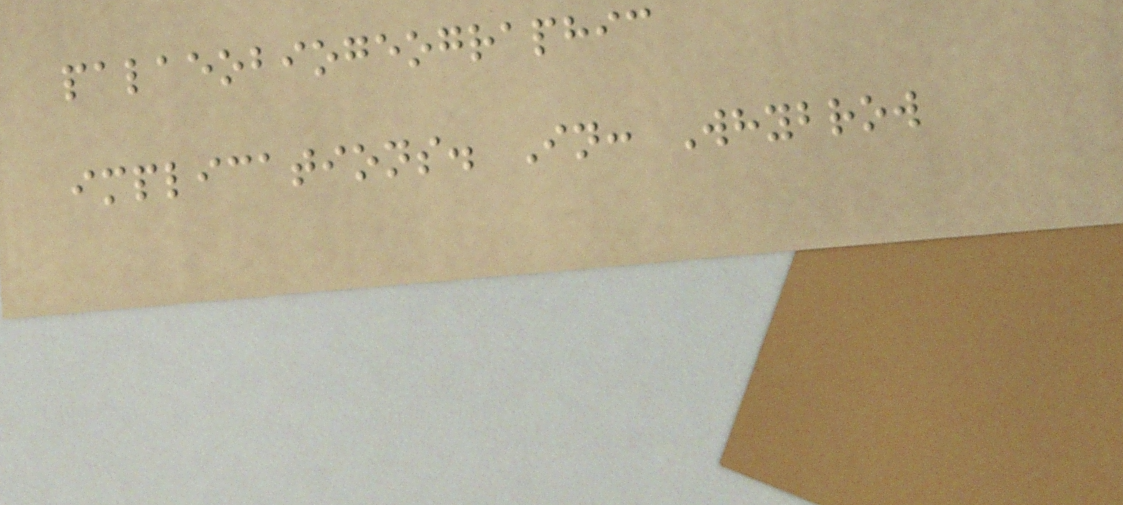palaeobiogeographic
implications. In: Whybrow
